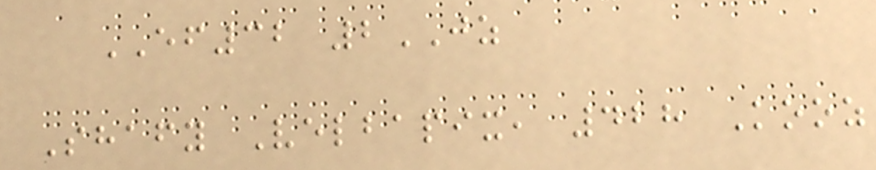EF32 2JZ
Shafy Velbapix, 428 Kooz
